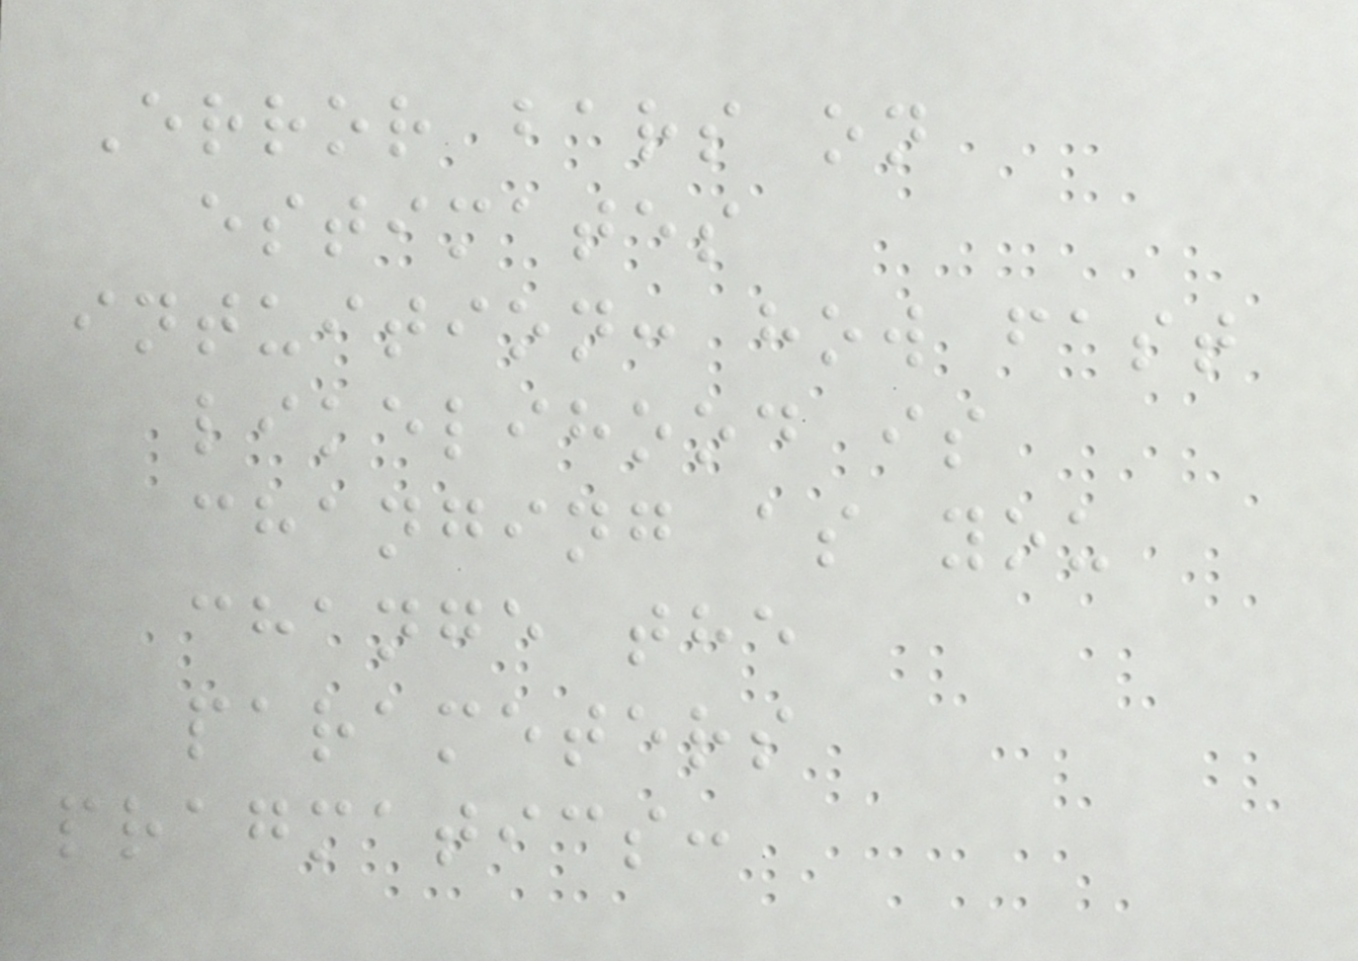Error bars on
estimates
intuition: how fast
likelihood is
changing as you
change the
parameters
pragmatics:
